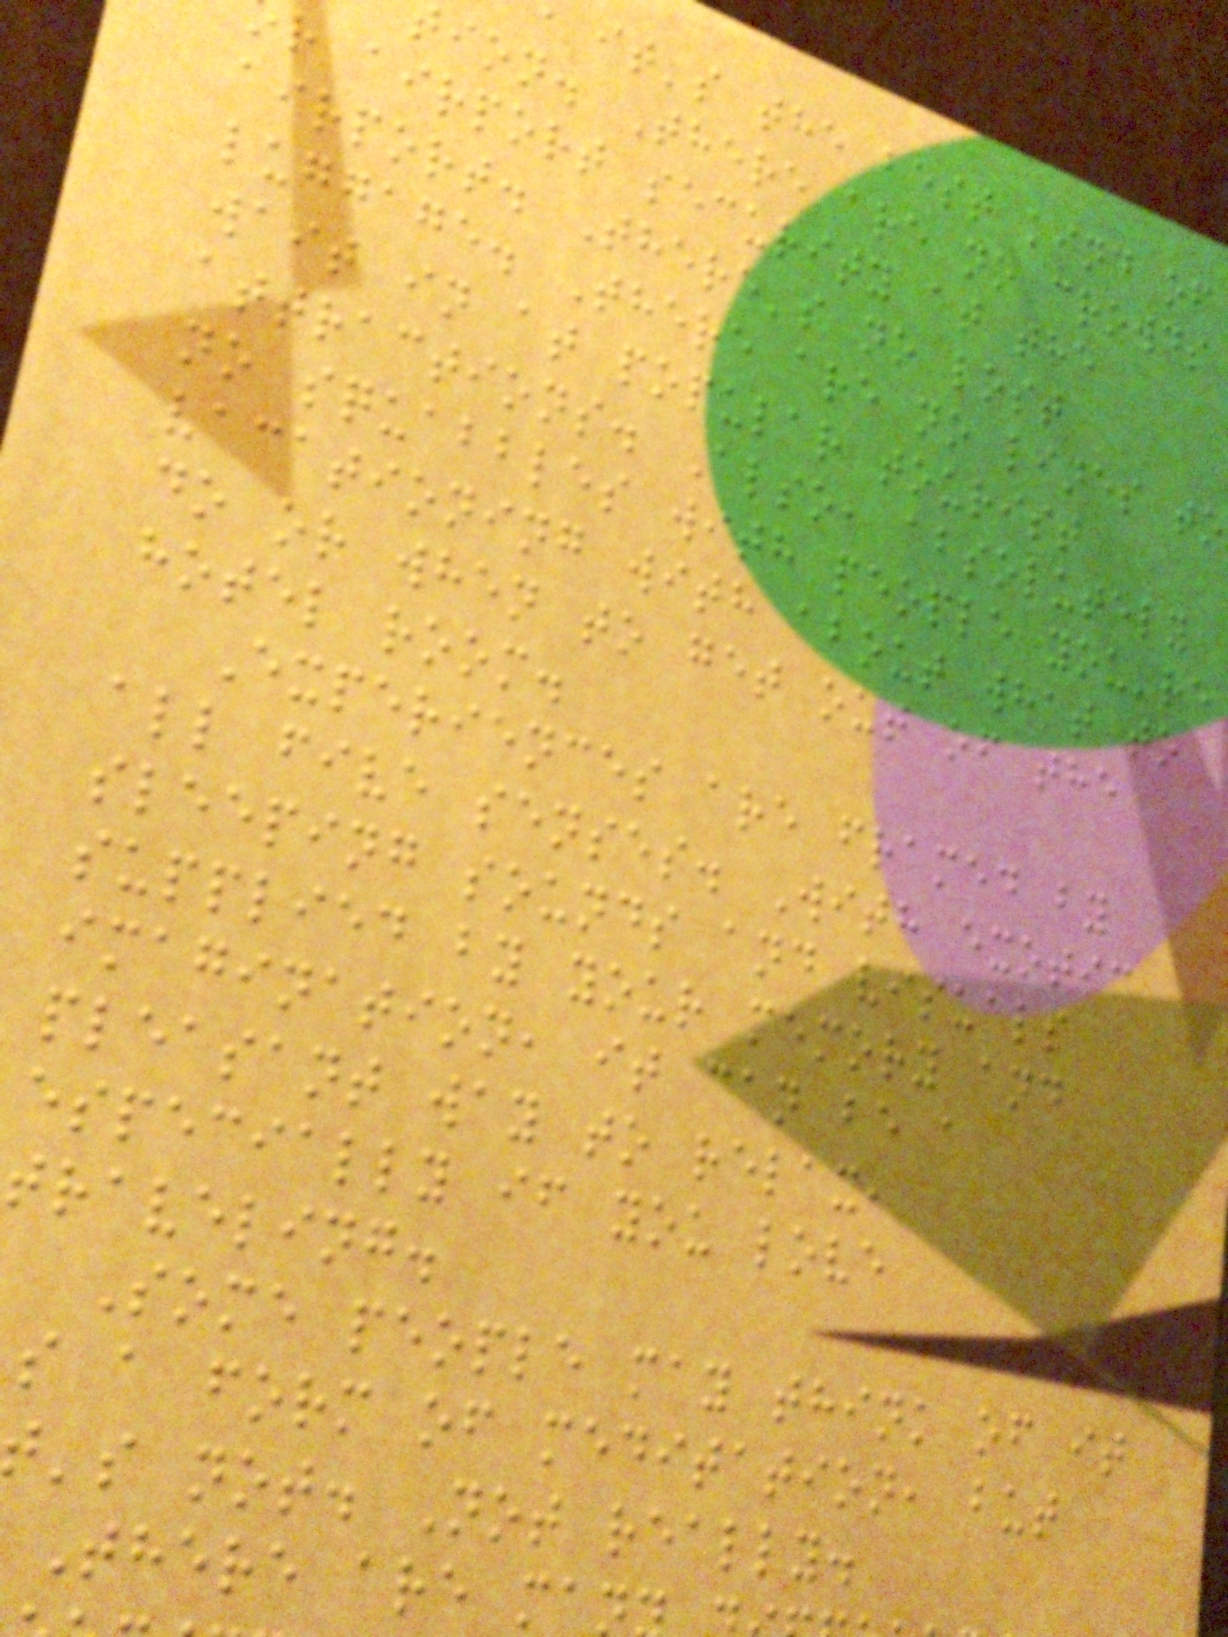it's the best kind of
ion. There are no crowds
r airport security at the
airport. There's no lost
luggage. There are no lines to
wait in at popular tourist
attractions. Also, absolutely
no squabbles with people you're
vacationing with about what to
do or when to get out of the
hotel room.
Experiences are framed by
all five senses. With exotic
sleeping sounds and visuals
supplied by your memory and
imagination, it can be a
pleasant way to relax,
especially if you love
traveling.
Some people may think of it
s a form of meditation, but
's not. Not really.
There are ma
